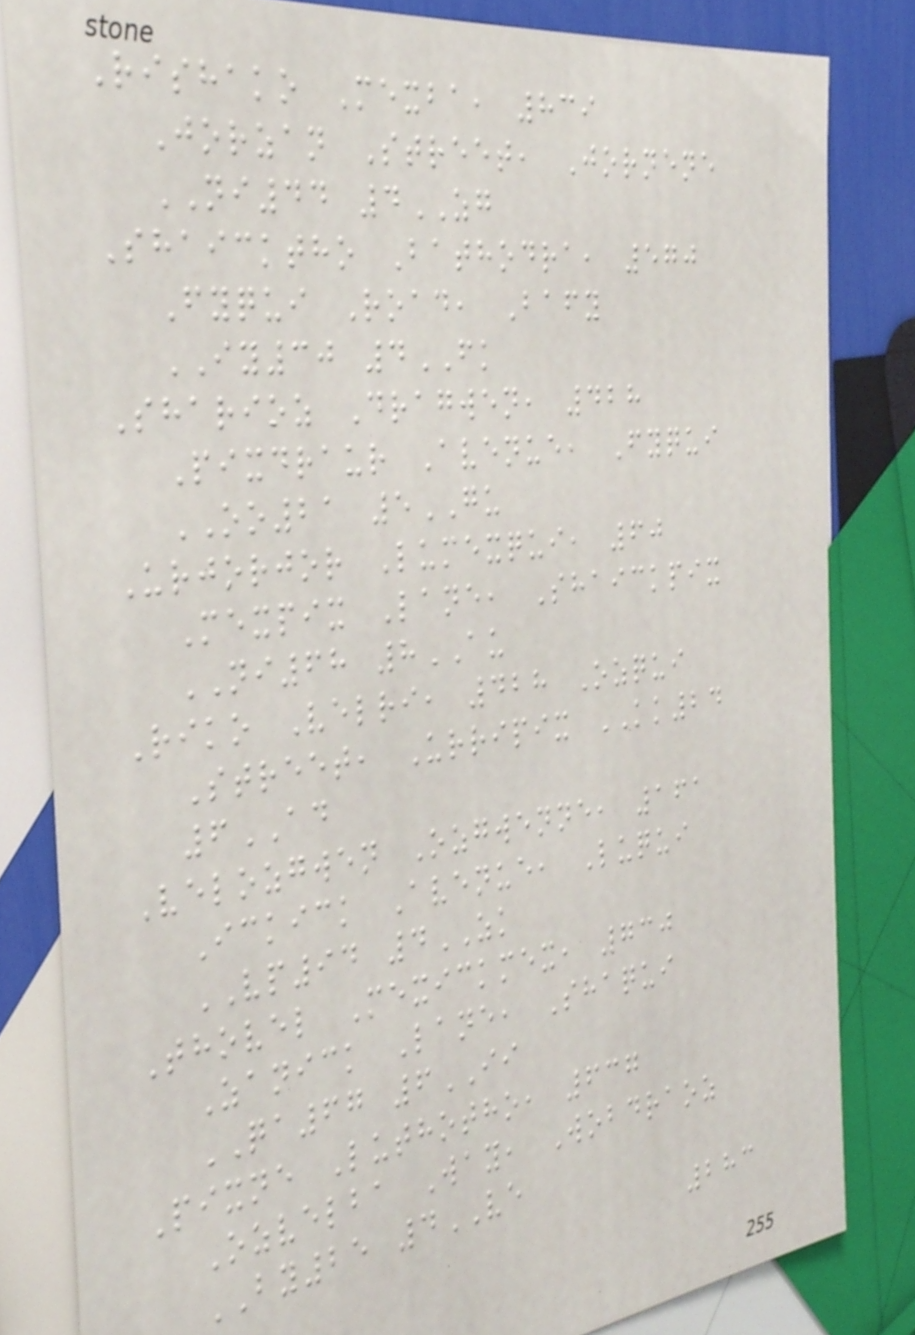Rishako Mexba, 839
Jorzan Street, Jornene
NI44 4ZG
Shaicktho Bathodra, 570
Fyqui Road, Bafy
IY30 4FK
Sharioz Dragwen, 428
Pixdraur Avenue, Fyqui
OO21 5GU
Urjorjor Lumexqui, 60
Mexpix Lane, Shaickpix
NI68 8AU
Riko Velri, 428 Ozqui
Street, Urripix KK24
6AD
Velozgwen Ozgwenne, 161
Ickick Avenue, Luqui
VP94 4ZK
Thovel Mexickmex, 730
Zanick Lane, Shaqui
QA67 6II
Pixne Luthotho, 637
Ozvelba Way, Wobdraoz
BY25 4VE
283
